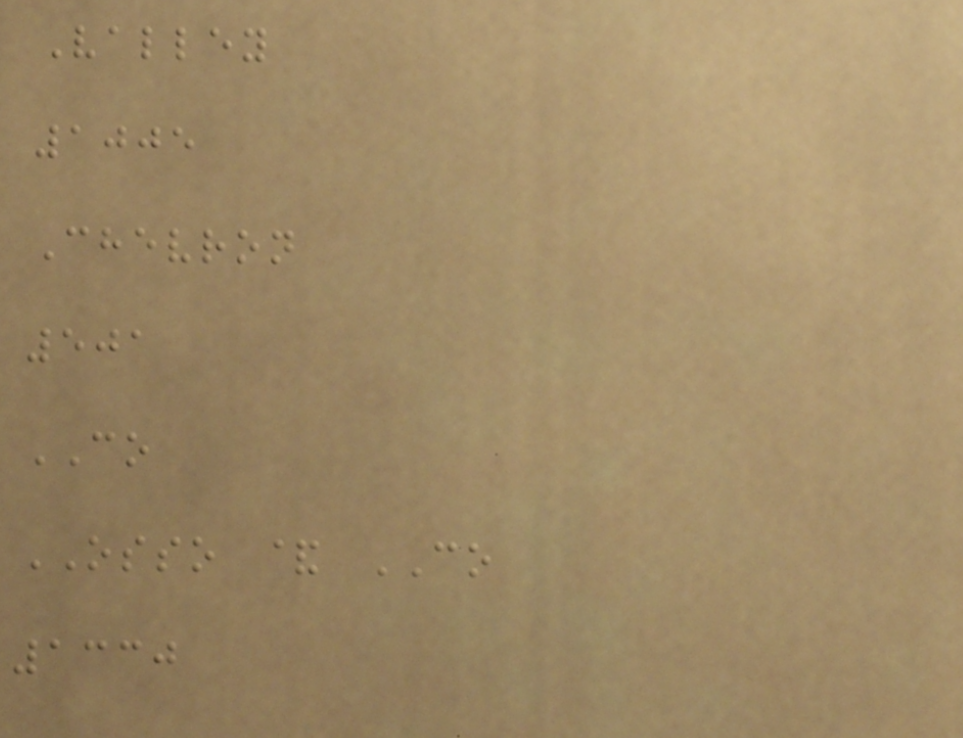Valley
1005
Chevron
501
CO
OSSO & CO
1330
